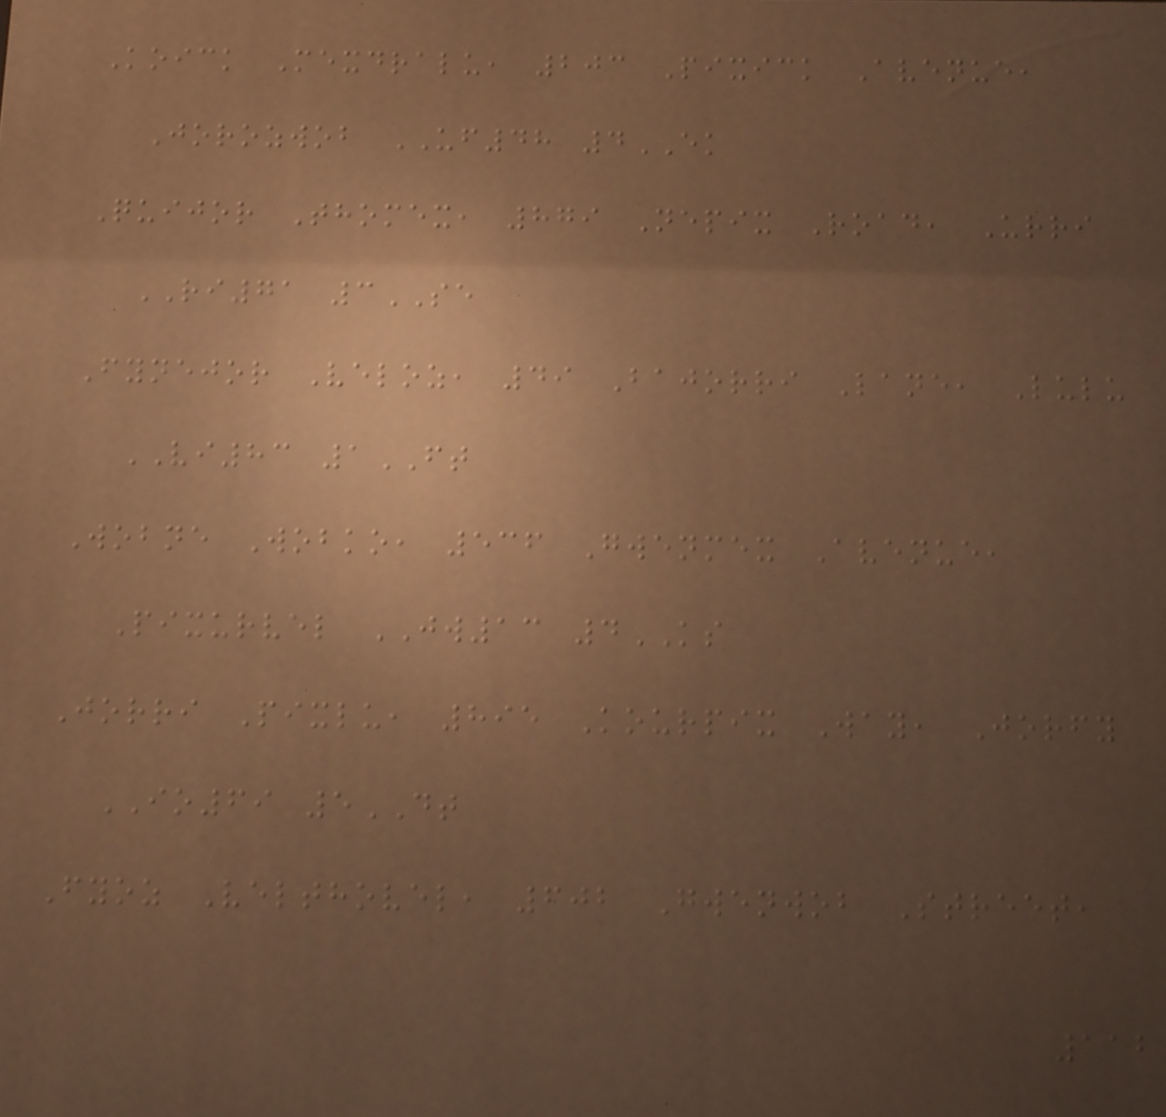Koick Mexdralu, 203 Pixick Avenue,
Jorozwob UF48 4EK
Quijor Thomex, 879 Nepix Road, Urri
RI71 3SE
Fynejor Veloz, 49 Bajorri Lane, Lulu
VI83 1FT
Wobne Wobko, 536 Gwenmex Avenue,
Pixurvel JW13 4KS
Jorri Pixlu, 895 Kourpix Way, Jorfy
IO69 5DT
Fyoz Velthovel, 602 Gwenwob Street,
112
